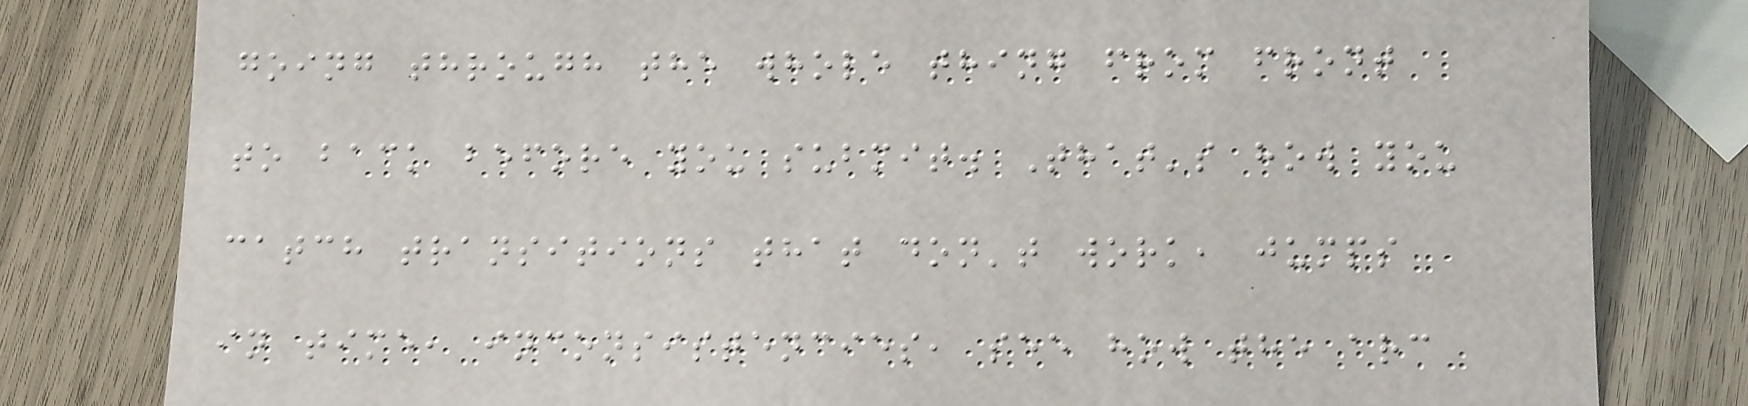going through the whole thing from front
to back before you submit. That's how you
catch transitions that don't work, jumps
in time, inconsistencies, see how the arc
